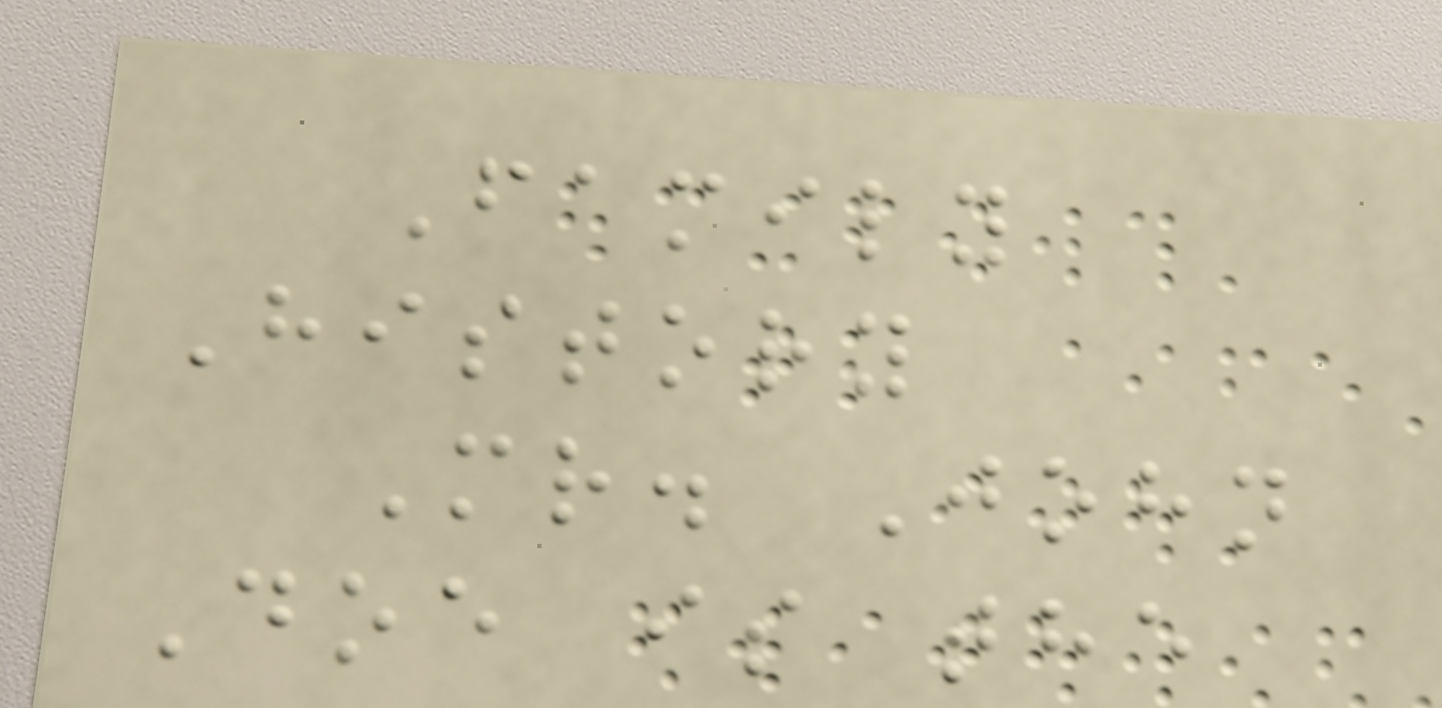Family
History
Mr. John
Doe is the
